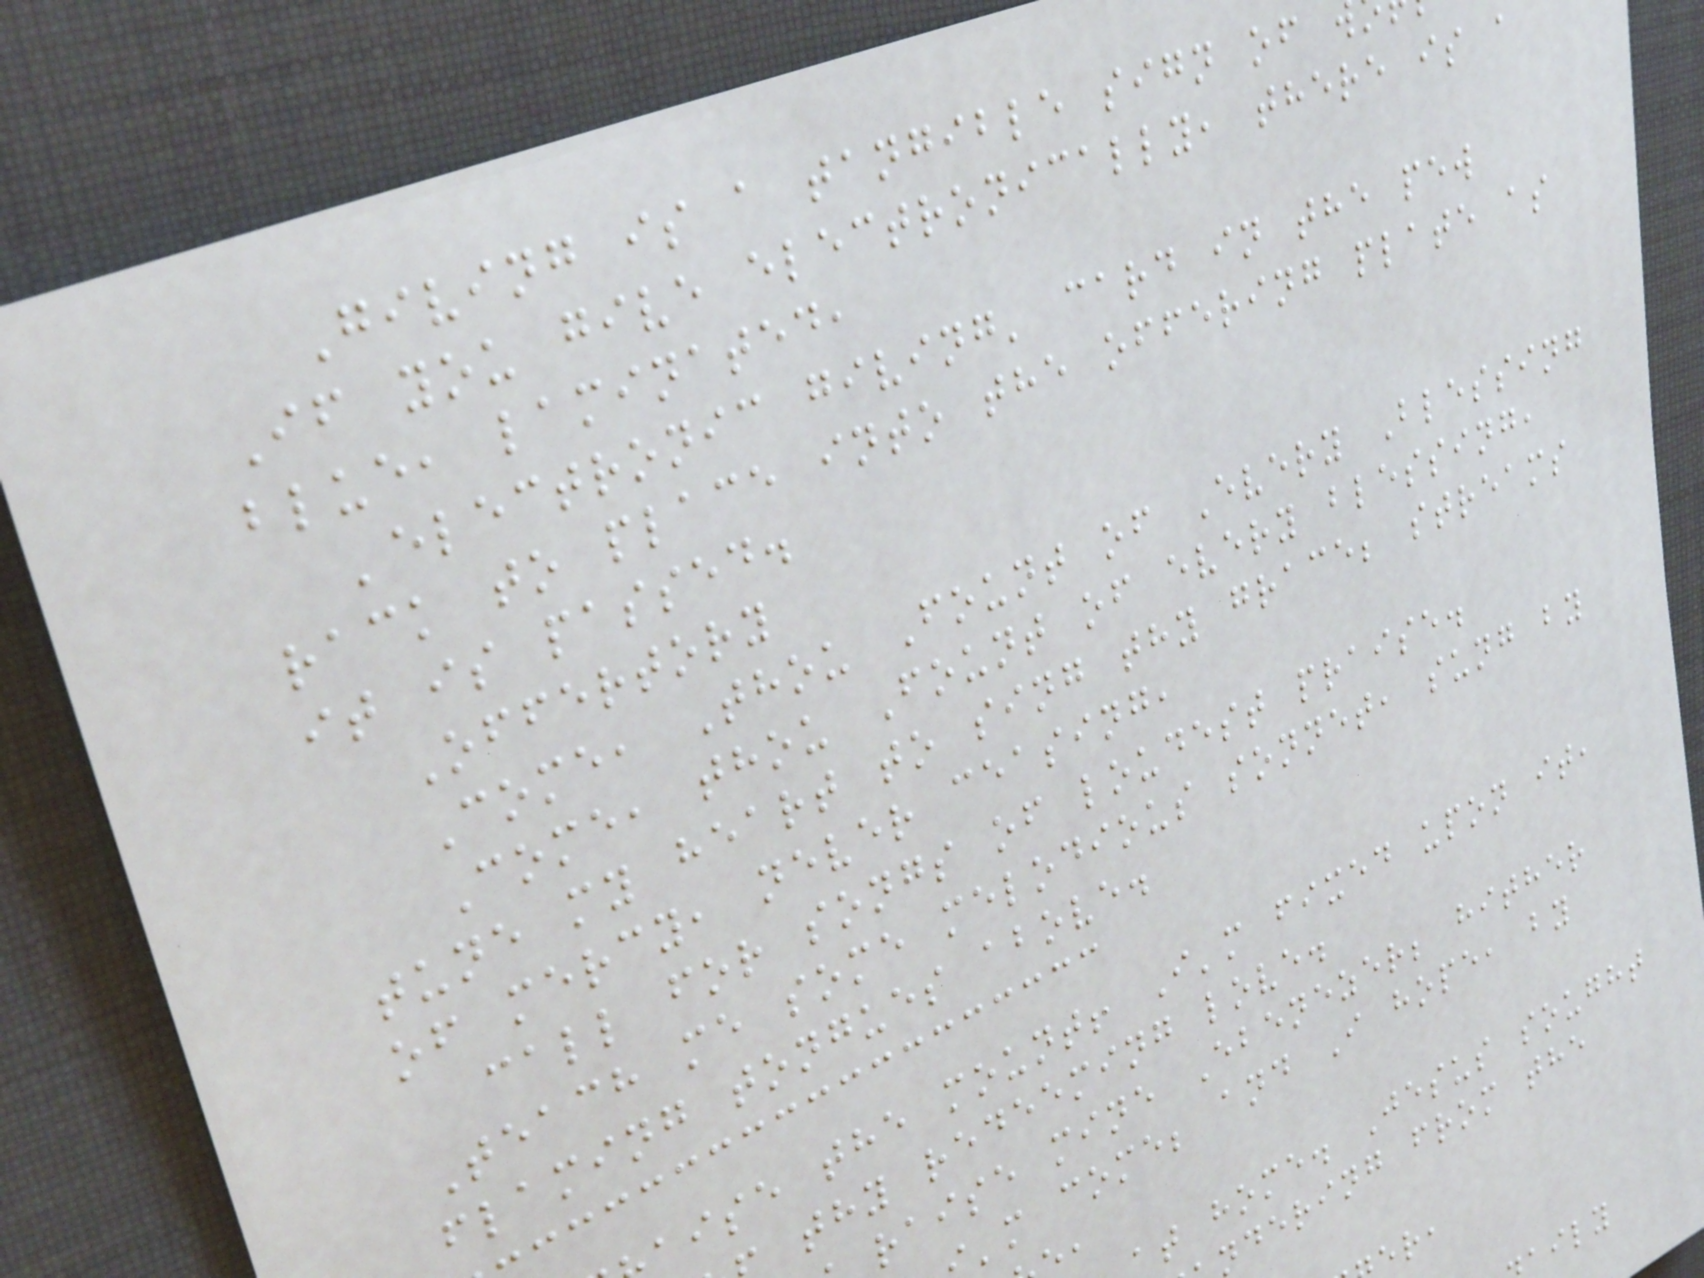Giving is a tangible sign of
If you give electronically, there is a
blue, laminated,
'electronic giving' card in the pew
rack to place into the offering plate as
it is passed.
Offertory
Come, Thou Fount of Every Blessing
Come, thou Fount of every blessing,
tune my heart to sing thy grace; streams
of mercy, never ceasing,
call for songs of loudest praise.
Teach me some melodious sonnet, sung by
flaming tongues above.
aise the mount! I'm fixed upon it,
thy redeeming love.
raise mine Ebenezer; hither
'm come; and I hope, by
t home. Jesus sought
ndering from the
